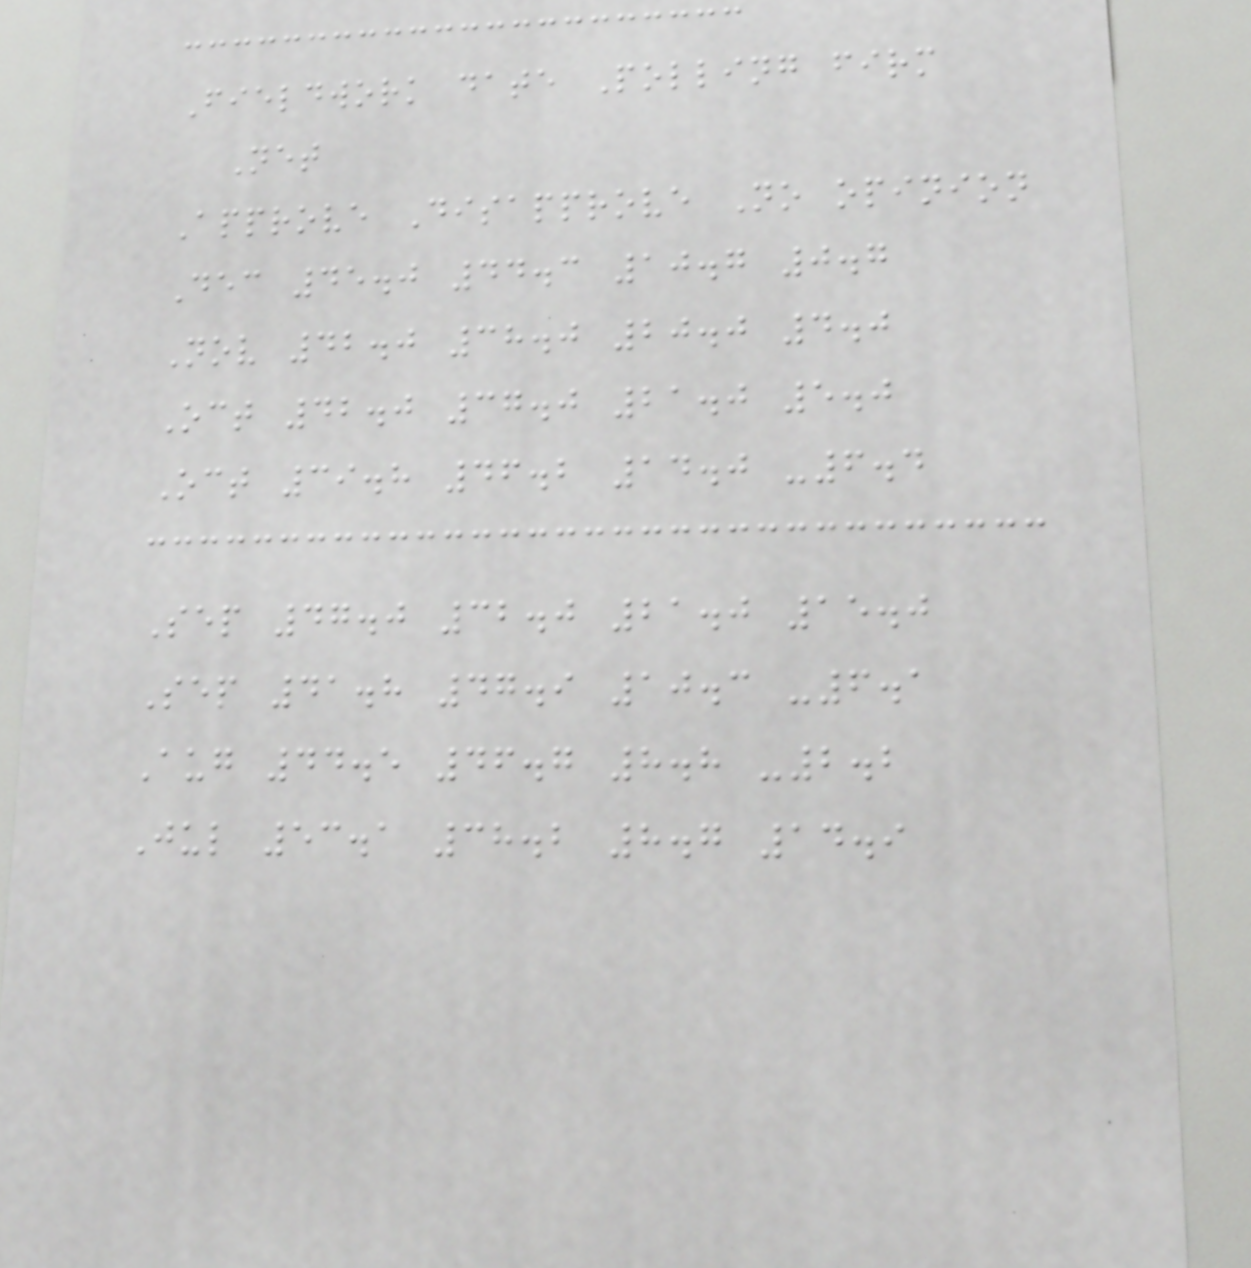Fieldwork date Polling firm
Net
Approve Disapprove No opinion
Dec 45.0 44.3 10.7 0.7
Nov 42.0 38.0 20.0 4.0
Oct 42.0 37.0 21.0 5.0
Oct 39.8 46.2 14.0 -6.4
Sep 47.0 32.0 21.0 15.0
Sep 41.8 47.9 10.3 -6.1
Aug 44.5 46.7 8.8 -2.2
Jul 53.1 38.2 8.7 14.9
